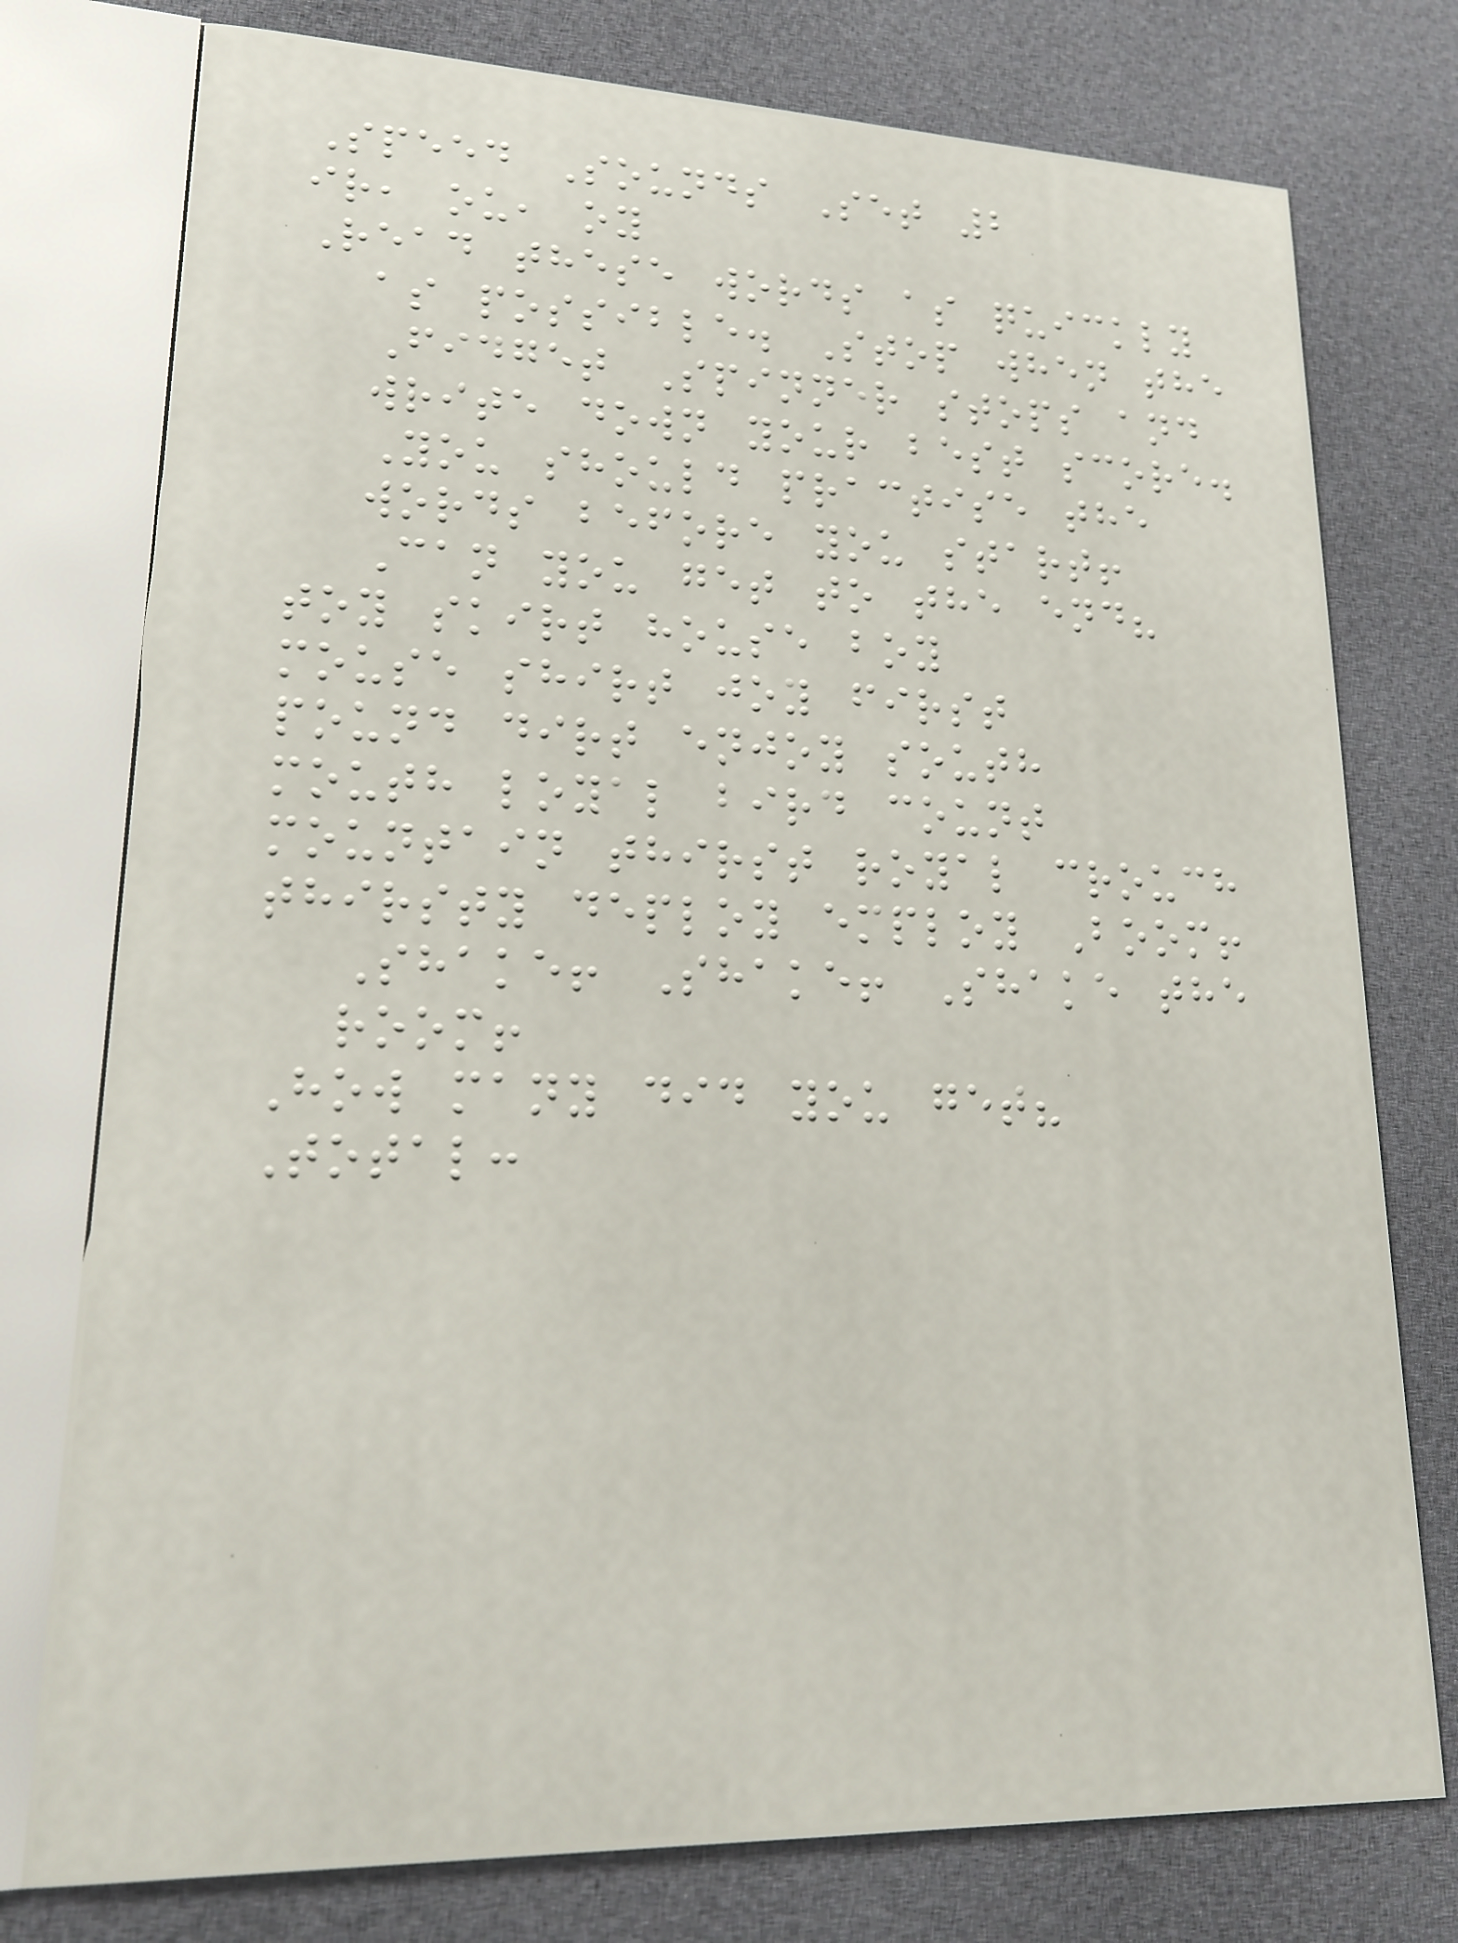Speed Sounds Set 2
ir, ou, oy
Read these words as quickly
as possible. Stop when the
Fidget Spinner stops and
write down your best score.
You should practise the
words before you start!
Can you get to the end?
toy skirt house boy
mouse shirt joy first
pound dirt enjoy south
mouth loyal bird count
mountain thirst royal crouch
thirsty deploy employ Boom!
Shake! Shake! Shake the
room!
How many did you get?
Total:
